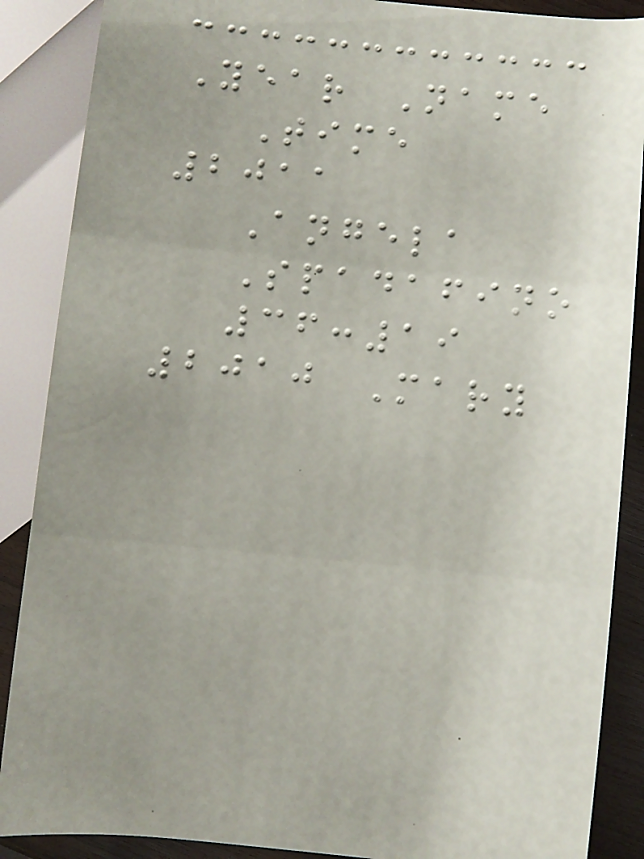Year Name
Time
2011
Angela
Spadafino
36:19
2010 Mary
